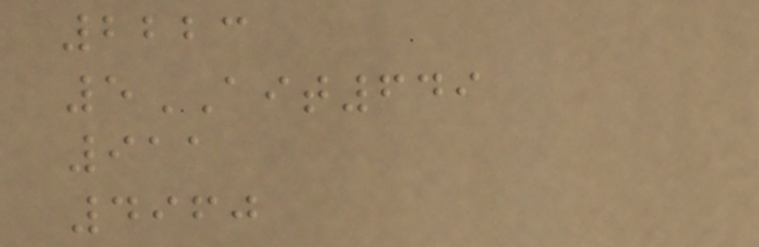2223
5AIT649
911
4960
